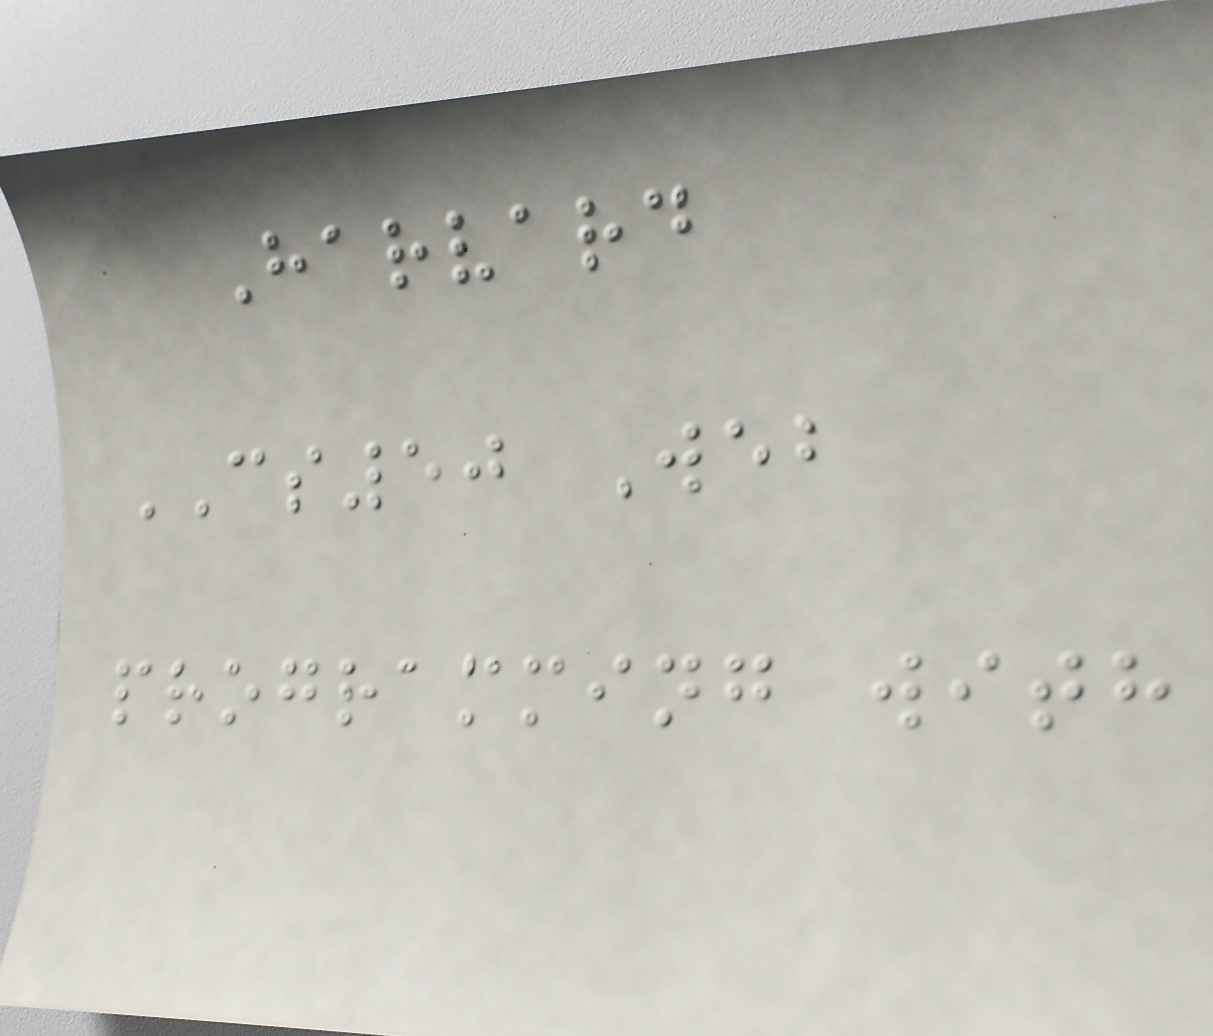Harvard
CS50 Web
programming with
